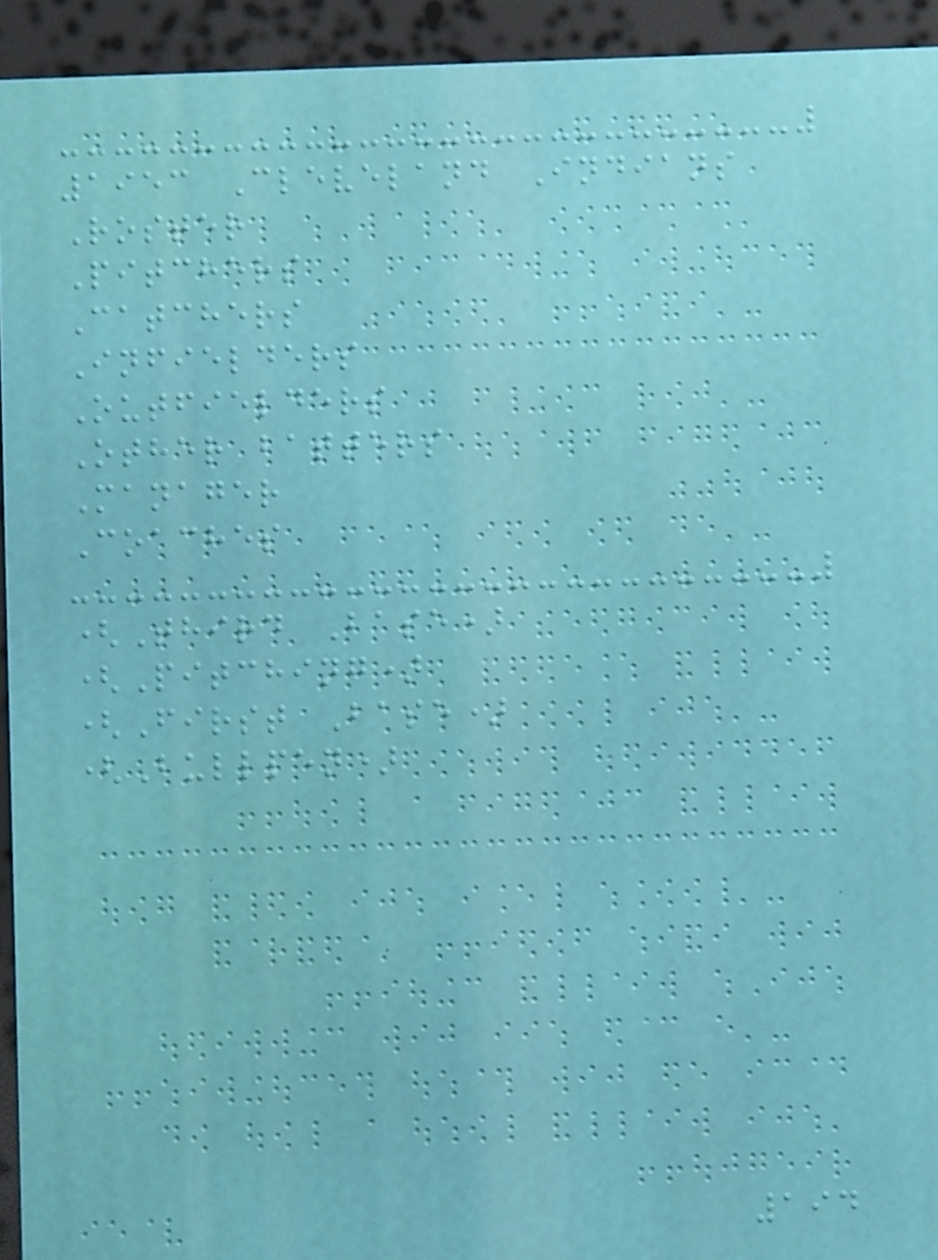1953 Cleveland Indians
Roster
Pitchers
Catchers
Infielders
Outfielders
Other batters
Manager
Coaches
(Third Base)
(Pitching)
(First Base)
(Bullpen)
194
